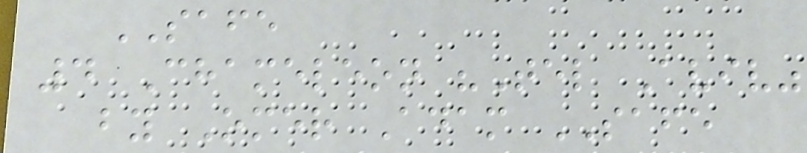SAFE
4 Chameleon "Tel Aviv"
by Omer Adam SAFE
